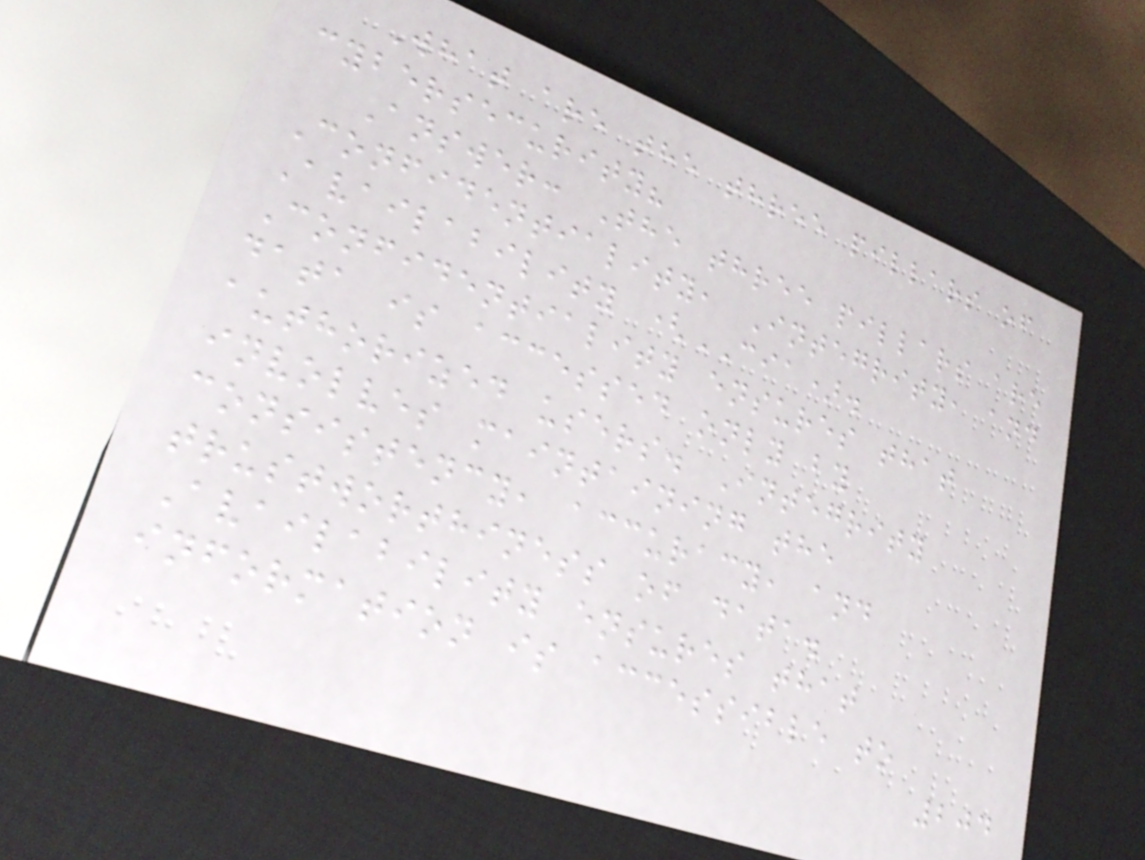What are the three pillars of
cybersecurity?
Answer: The three pillars are
Confidentiality, Integrity, and
Availability (CIA).
Confidentiality ensures that
data is accessed only by
authorized users. Integrity
involves maintaining the
consistency, accuracy, and
trustworthiness of data.
Availability ensures that
information is accessible to
204
